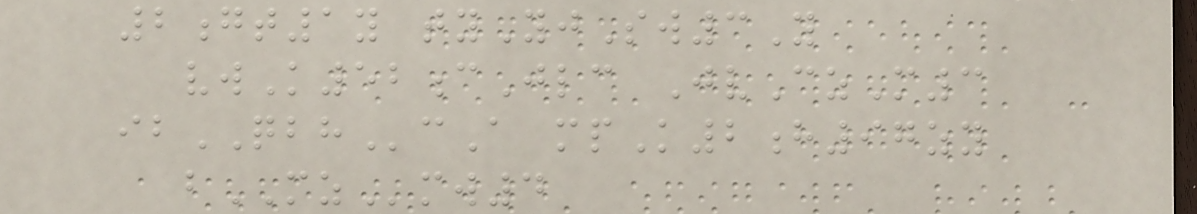2gt1y tyYjSw3Y
vwK52cJlc JvCzM3
ibQBHcA mpK2h97zy
bMZmw4
